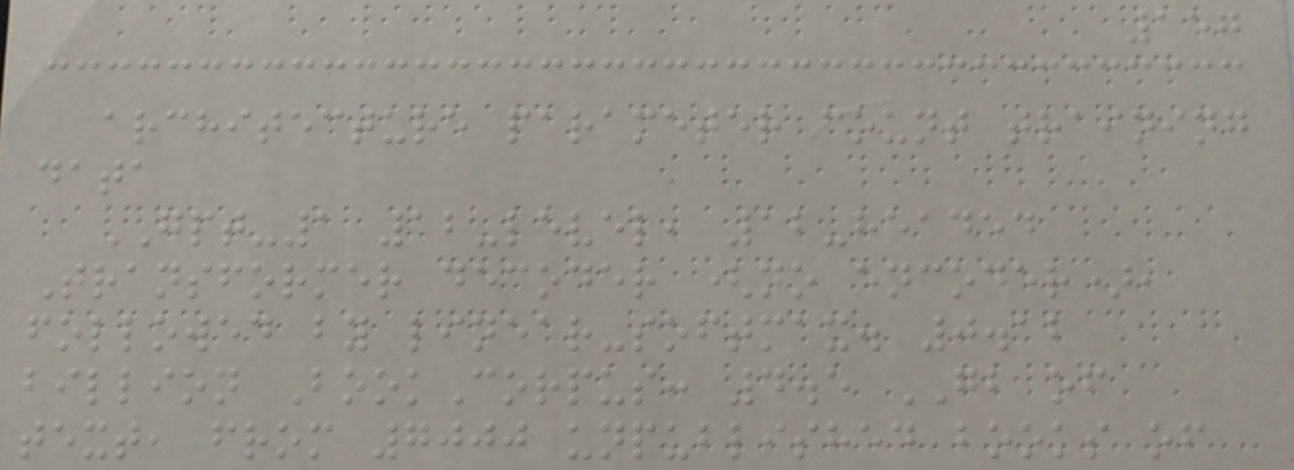157
architecture parameter count training
data
GPT-1 12-level, 12-headed
Transformer decoder (no encoder),
followed by linear-softmax. 0.12
billion BookCorpus: 4.5 GB of
text, from 7000 unpublished books of
